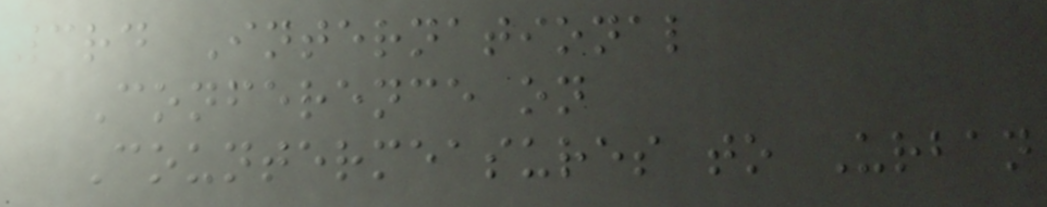3rd International
Conference on
Countermeasures to Urban
